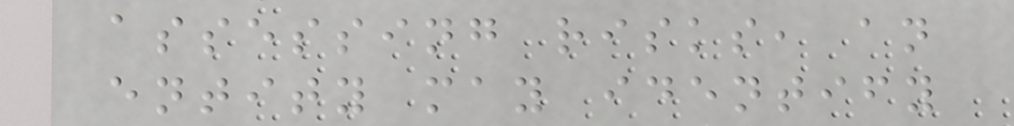assessing risks, an
entity may identify
